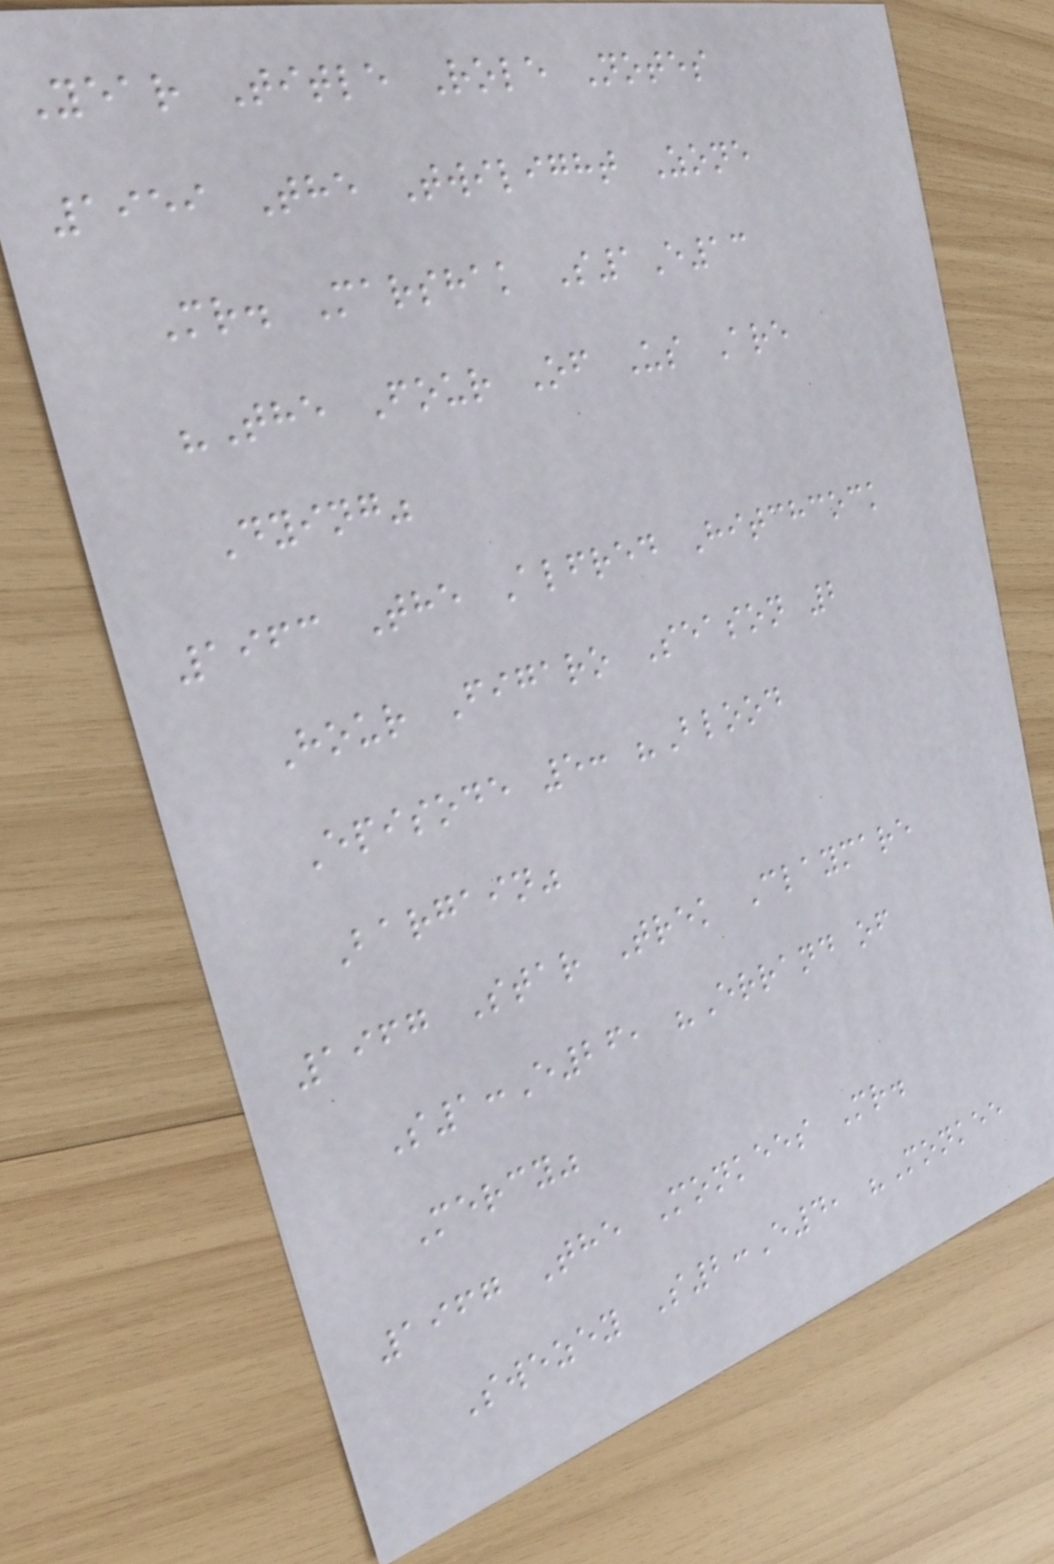Year Title Role Notes
1959 The Twilight Zone
Mr. Marshak S1E13
"The Four Of Us Are
Dying"
1963 The Alfred Hitchcock
Hour Figaro Season 2
Episode 5: "Blood
Bargain"
1967 Star Trek Claymare
S1:E26, "Errand of
Mercy"
1967 The Monkees Mr.
Swezey S2:E4, "Monkee
